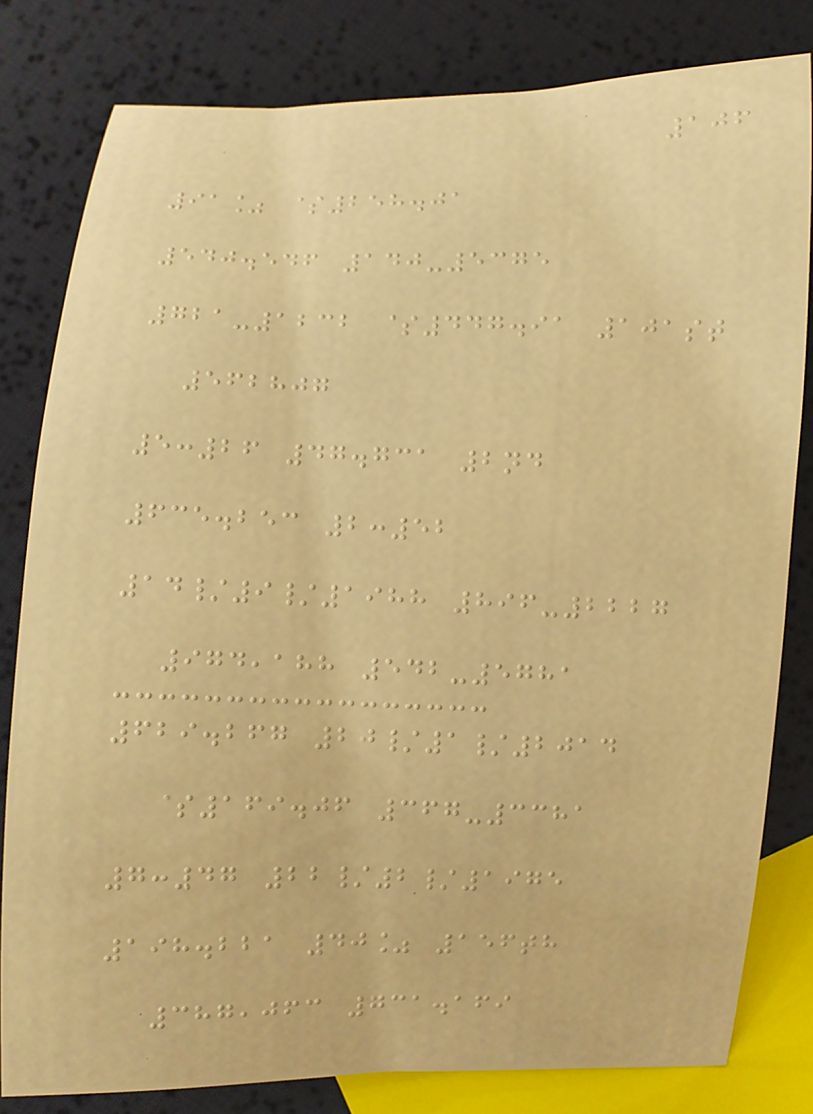106
91% $258.01
540.546 140-5375
721-1232 $447.91 101st
562807
5:26 47.731 2nd
635.253 2:52
14/9/1988 896-2227
974,188 542-5781
629.267 20/1/2014
$169.06 367-3381
7:47 22/2/1975
198.221 40% 156th
387,063 731.169
